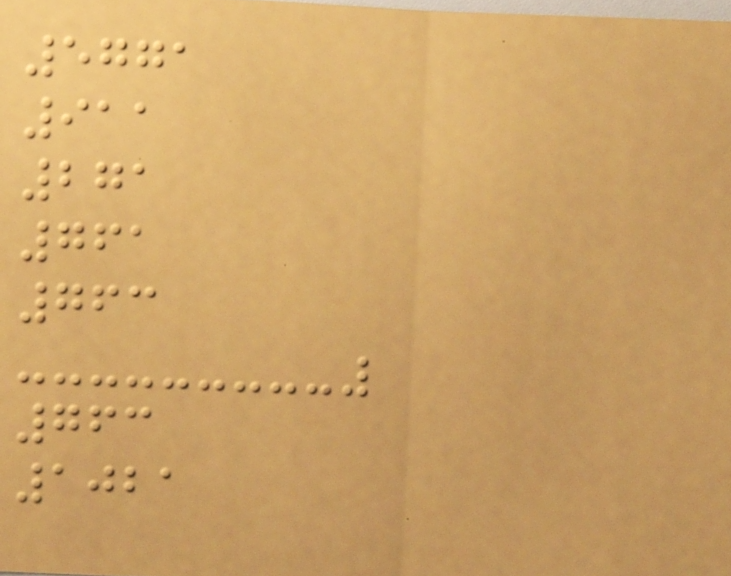5771
911
271
761
763
763
1021
